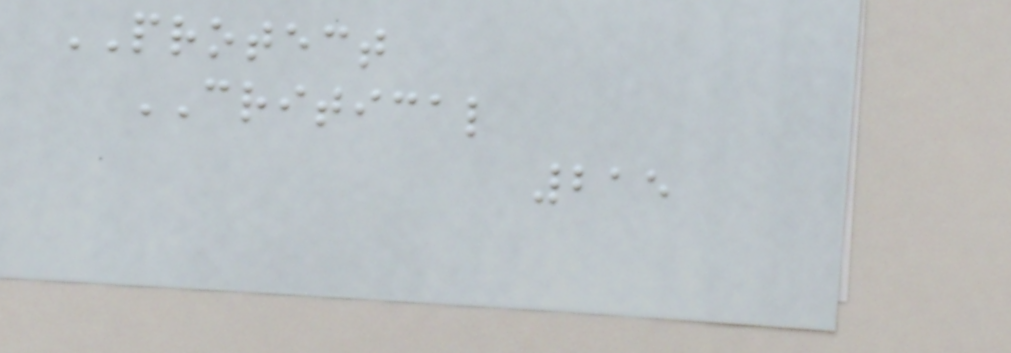PROTECT
CRITICAL
215
